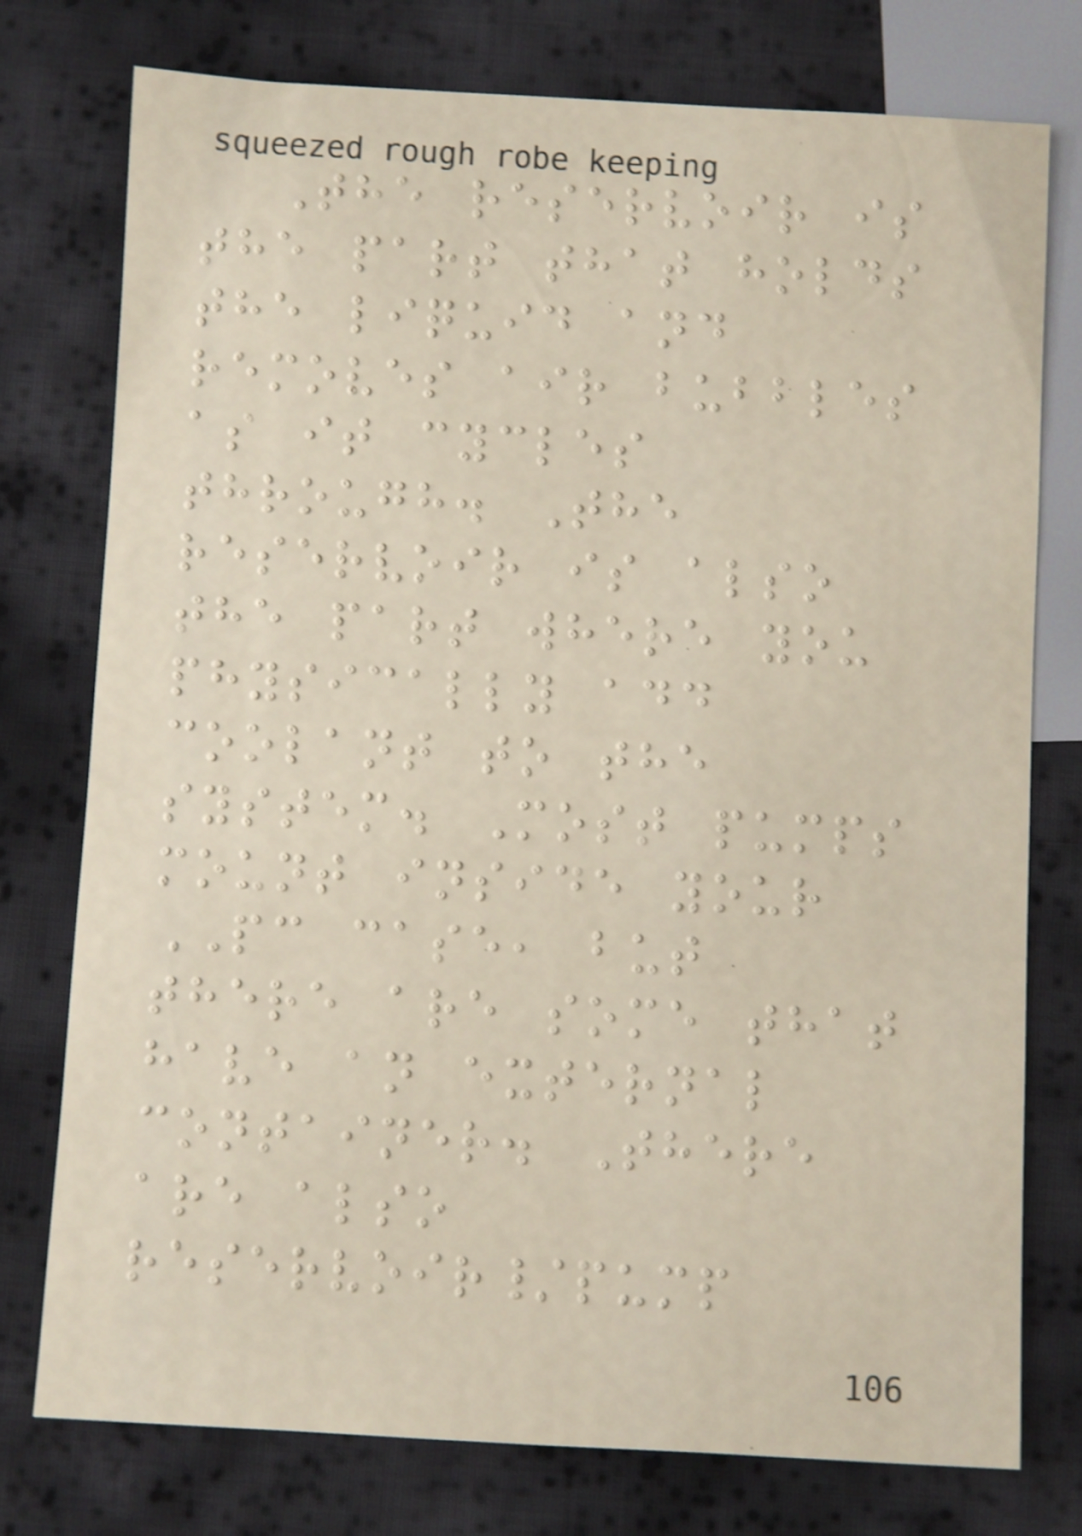The reservoir is
the part that holds
the liquid and
removes air bubbles
as it cycles
through. The
reservoir is also
the part where you
physically add
coolant to the
system. Most pumps
mount inside your
PC case, but
there are some that
have an external
container. There
are also
reservoir/pump
